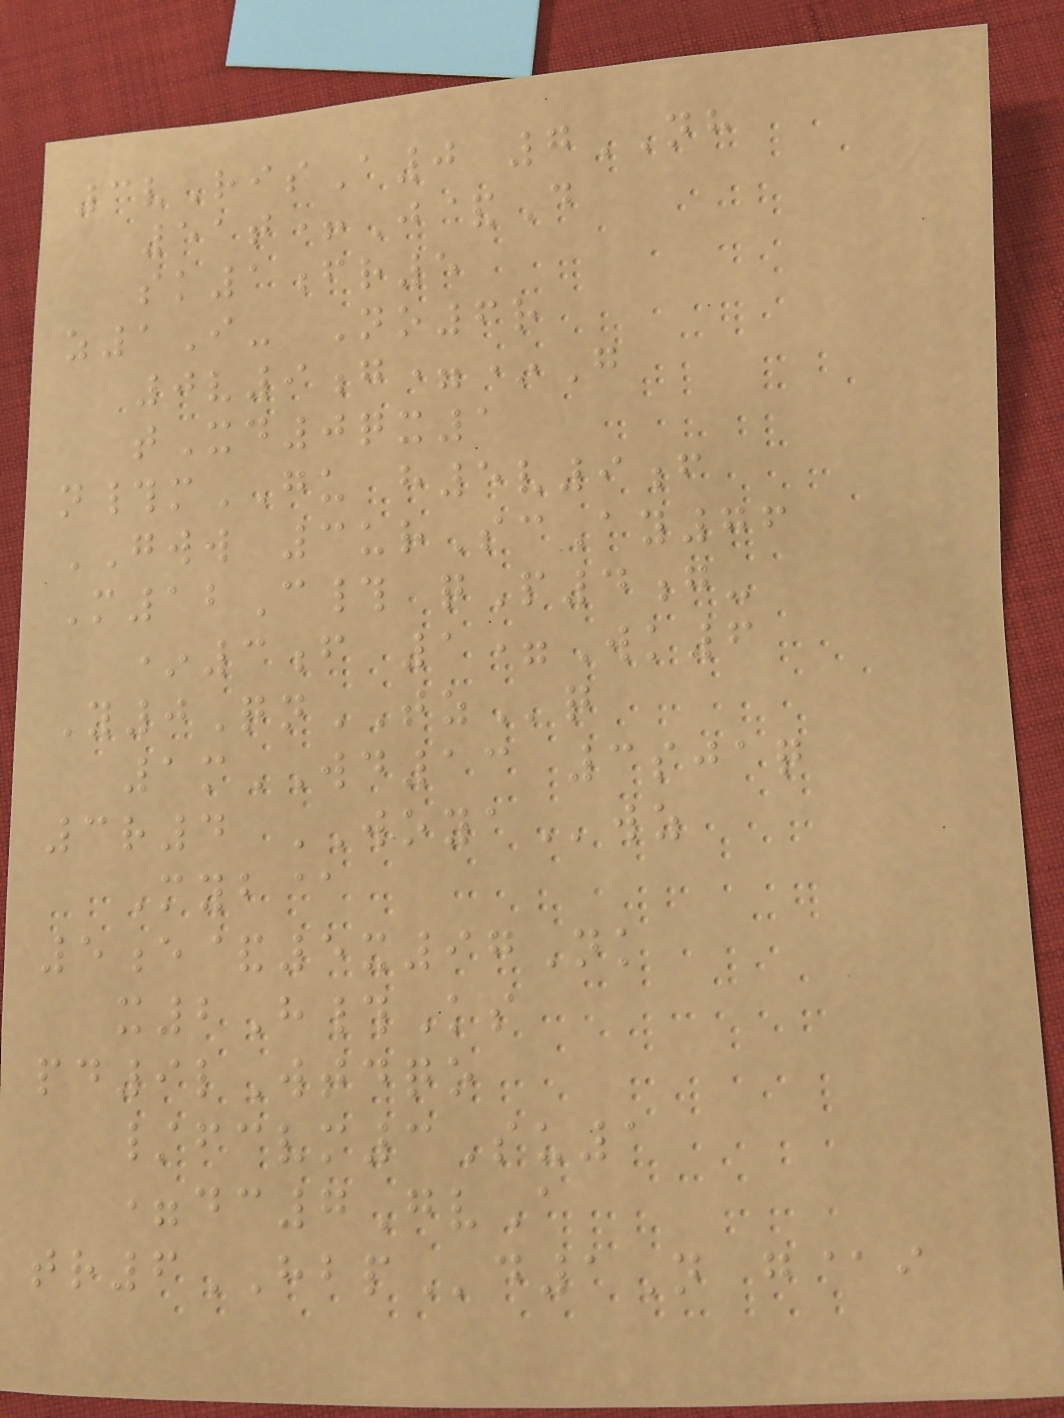3vRisA0 7NH
51t+J&D
sk1fr5
z1I- No6r
0v9g=*G
tXd0qx1
n#mGU h5v9f
GWW 3urScAy76
M12C# qP4g-
*3f 1=Wk6
Y0QnTZq
1mWD13 3sjaq
3r4 WOYAwz
Myb@
5e&5x97Nk
x2H#Ks
pd9lWtdqo
/fcvm3Su1
=dc7GvA
tr6HBPd1N g@i
